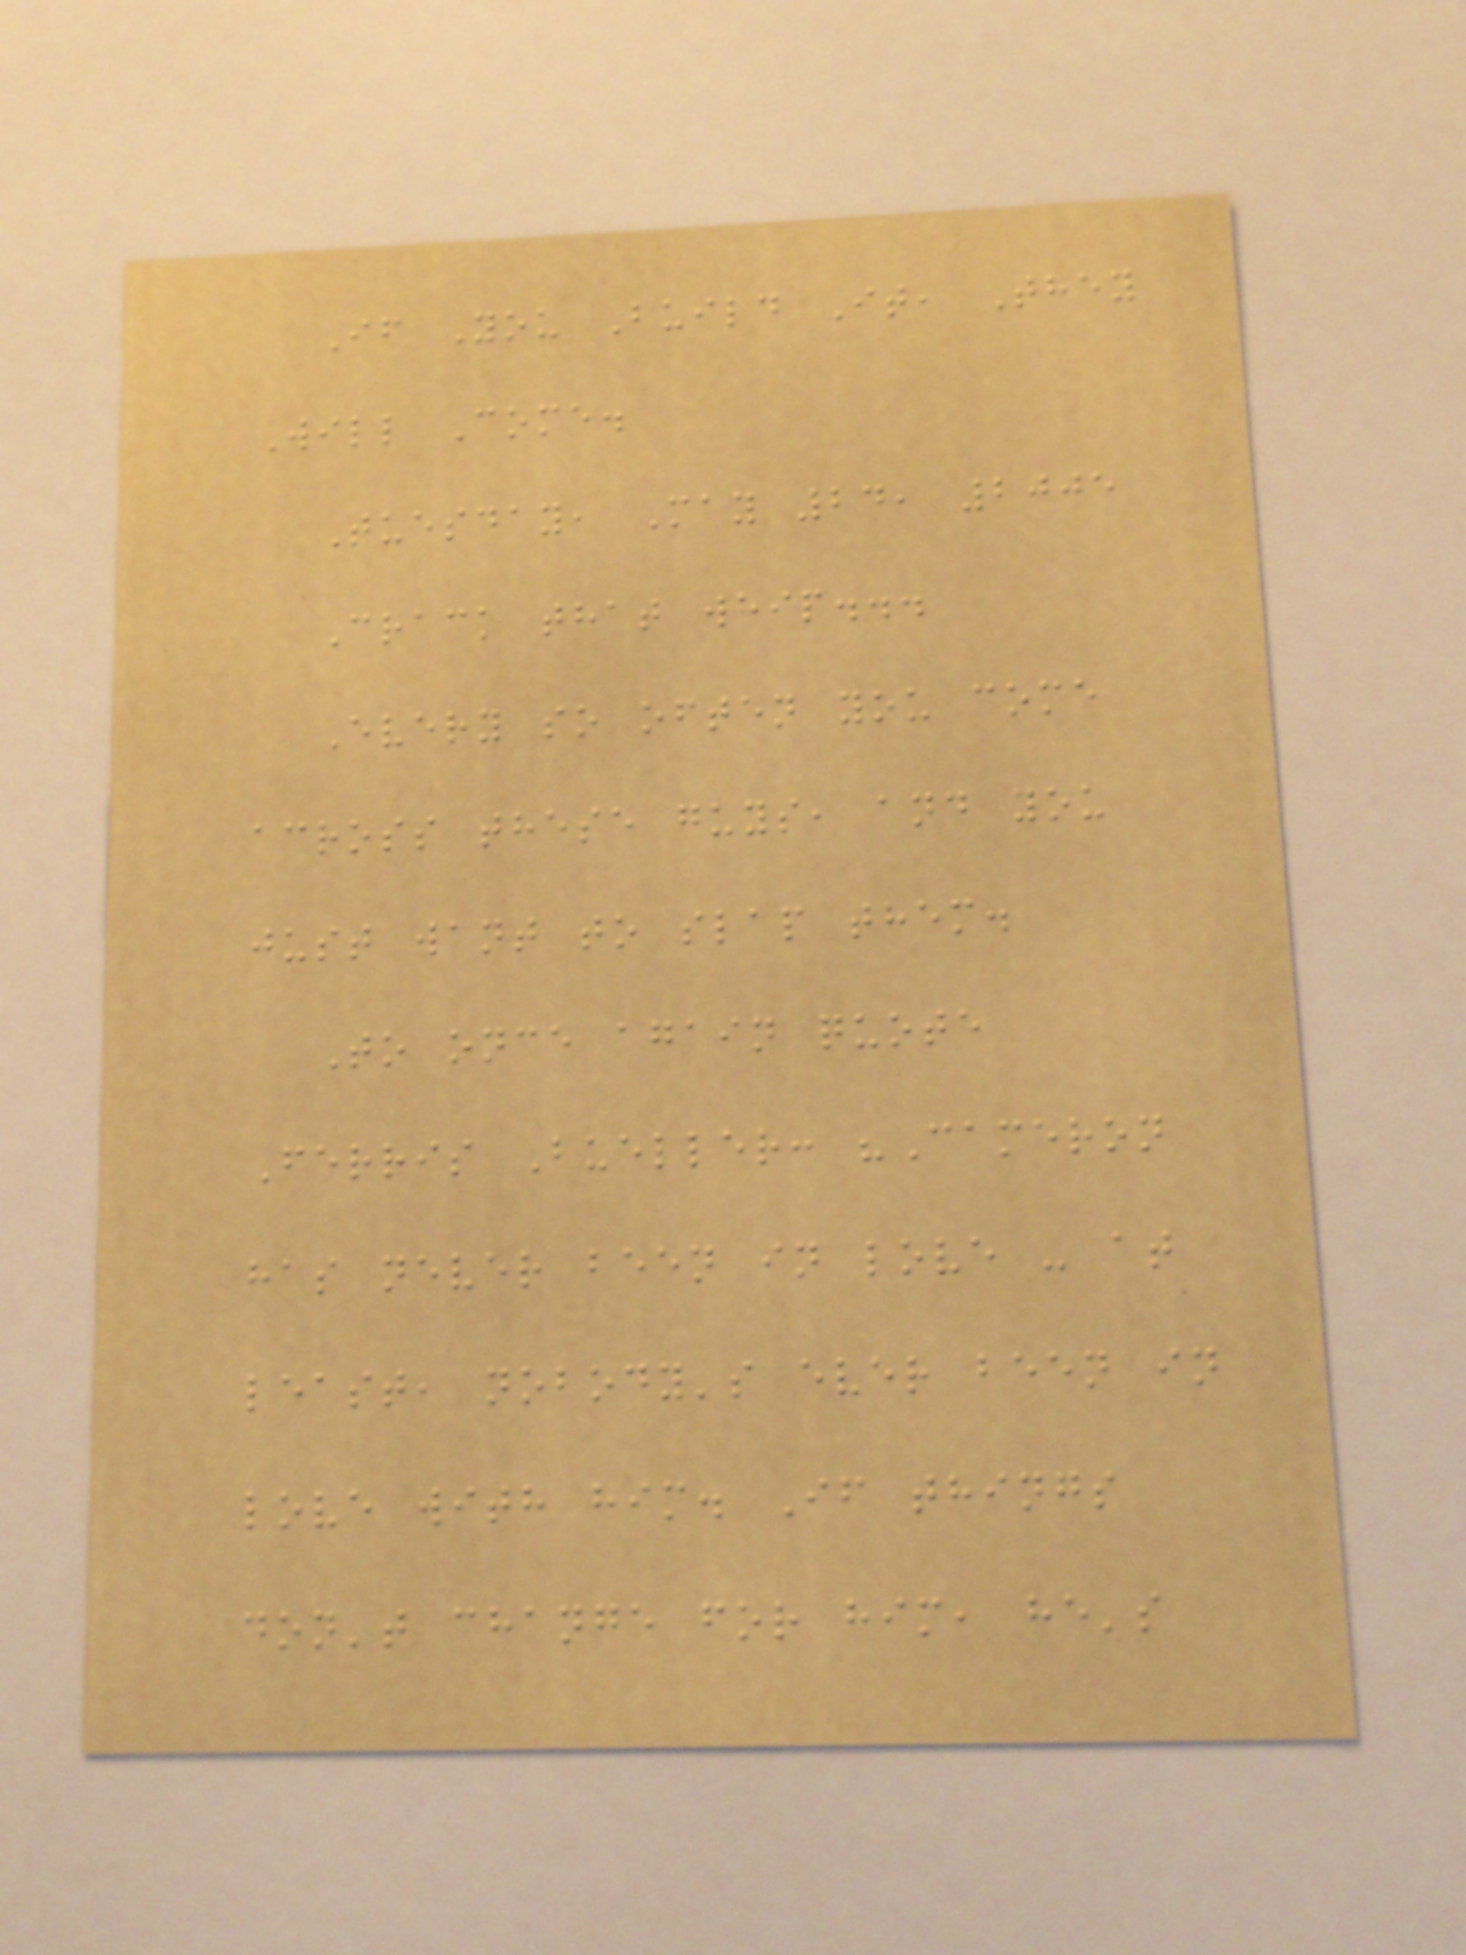If You Build It, They
Will Come.
Tuesday, May 24, 2005
Crack that whip...
Every so often you come
across these guys, and you
just want to slap them.
To once again quote
Ferris Bueller: "Cameron
has never been in love - at
least, nobody's ever been in
love with him. If things
don't change for him, he's
